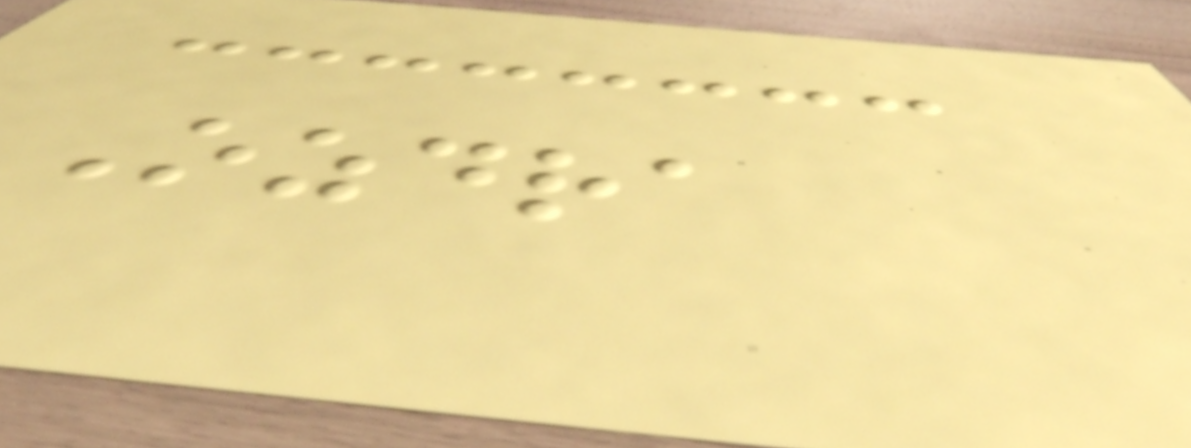Ozdra
